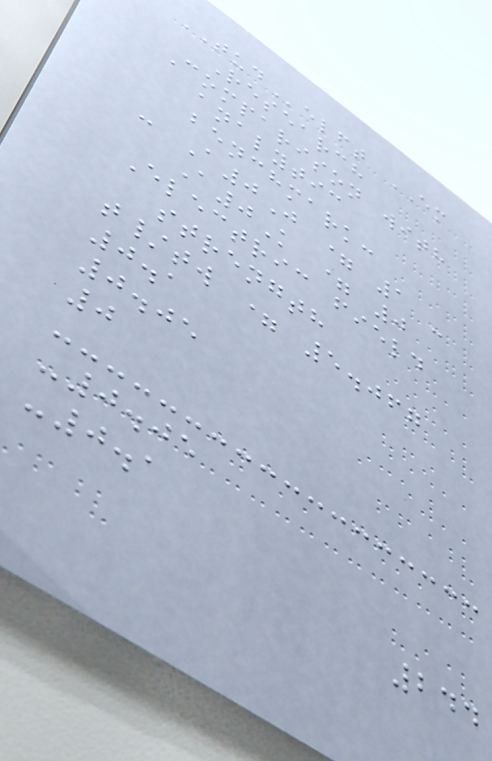TUDelft EM
Research
Comparison with
analytic
benchmark:
- A0J = 1 -
A0K = 0
Electric field
strength
t/tw = 5.067
0.1
0.05
0
-0.05
-0.1
244
